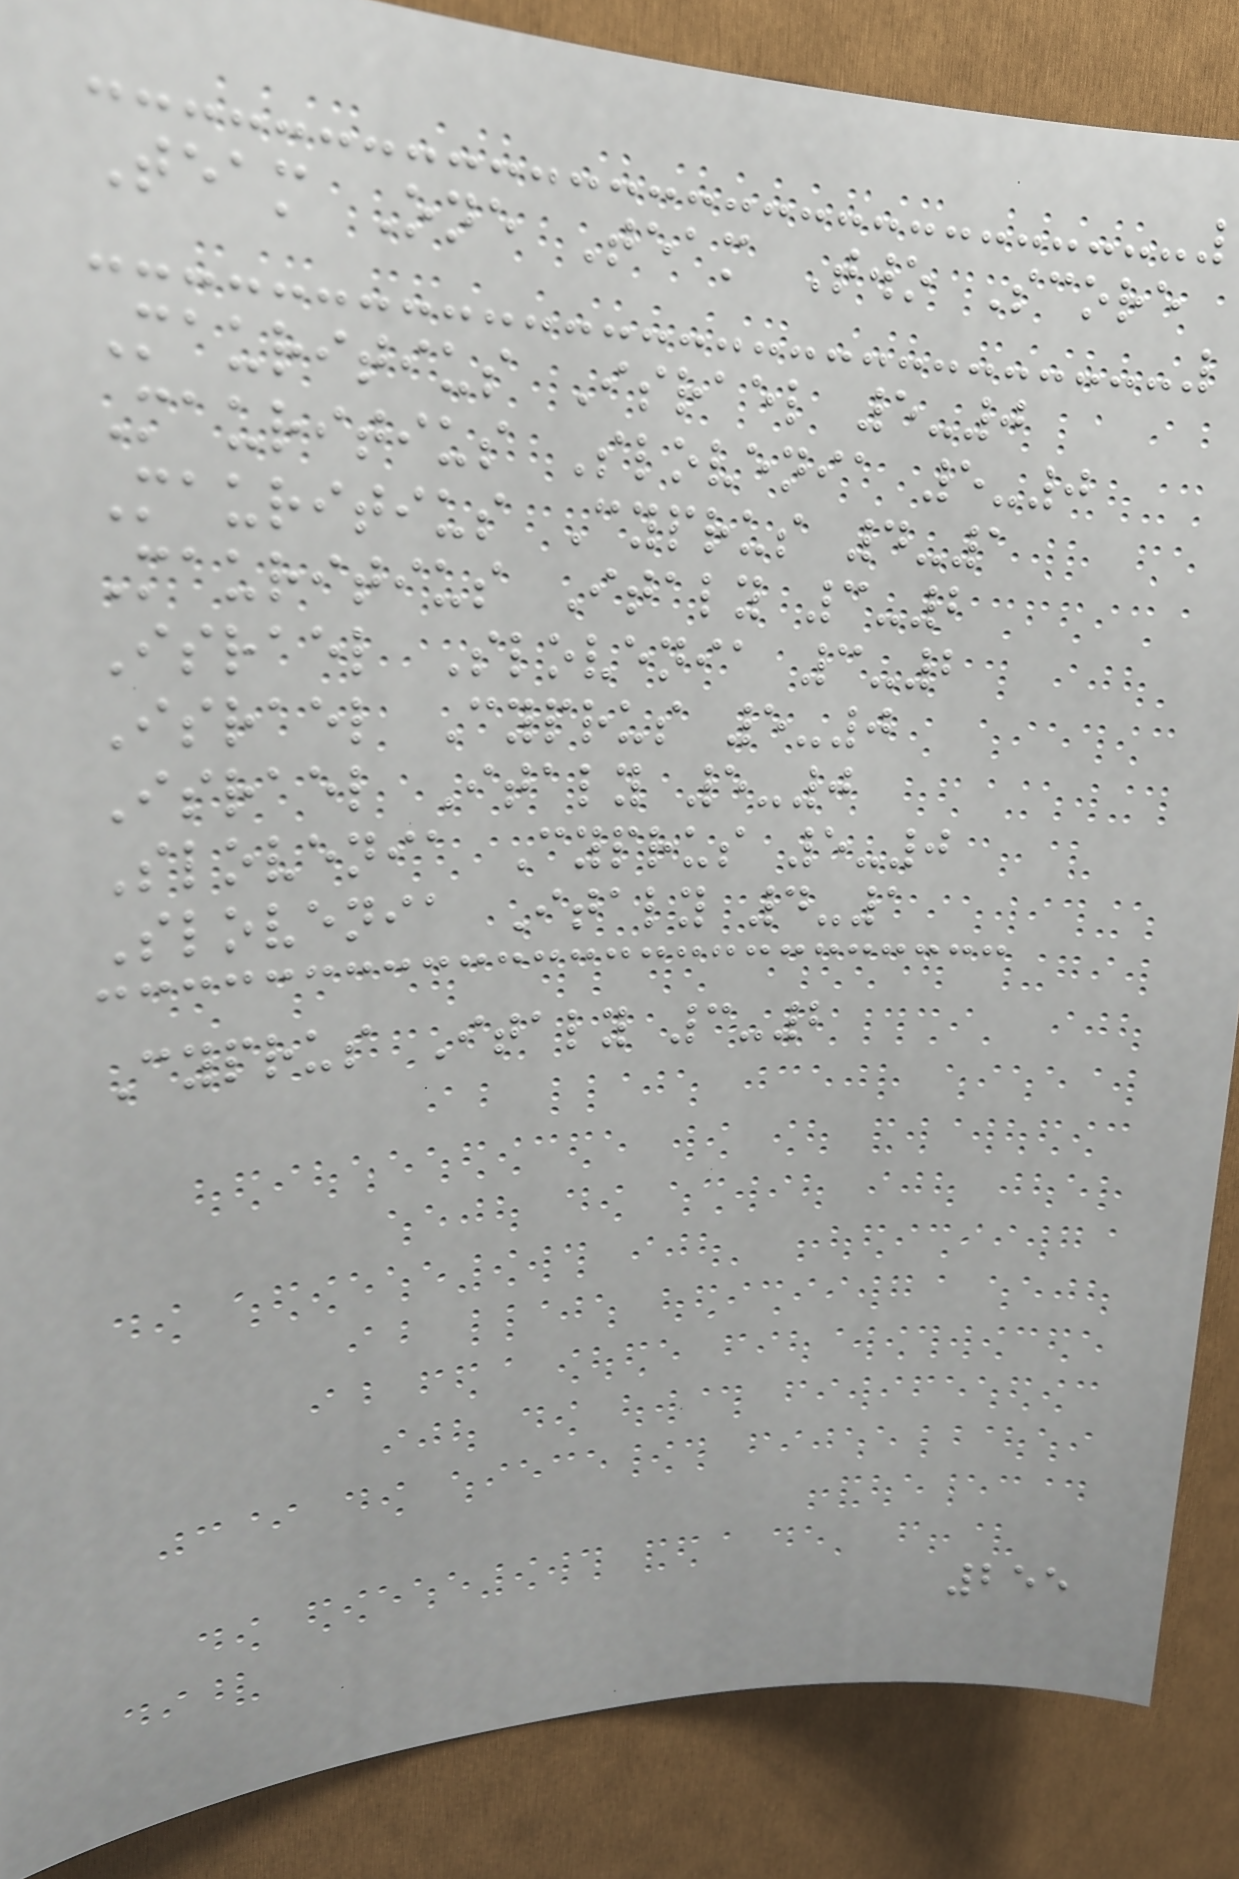Team One Team Two Score
Mauritius Israel 5-0
Mauritius Slovenia 5-0
Mauritius Cyprus 4-1
Mauritius Italy 3-2
Israel Slovenia 3-2
Israel Cyprus 5-0
Israel Italy 5-0
Slovenia Cyprus 5-0
Slovenia Italy 4-1
Cyprus Italy 3-2
255
